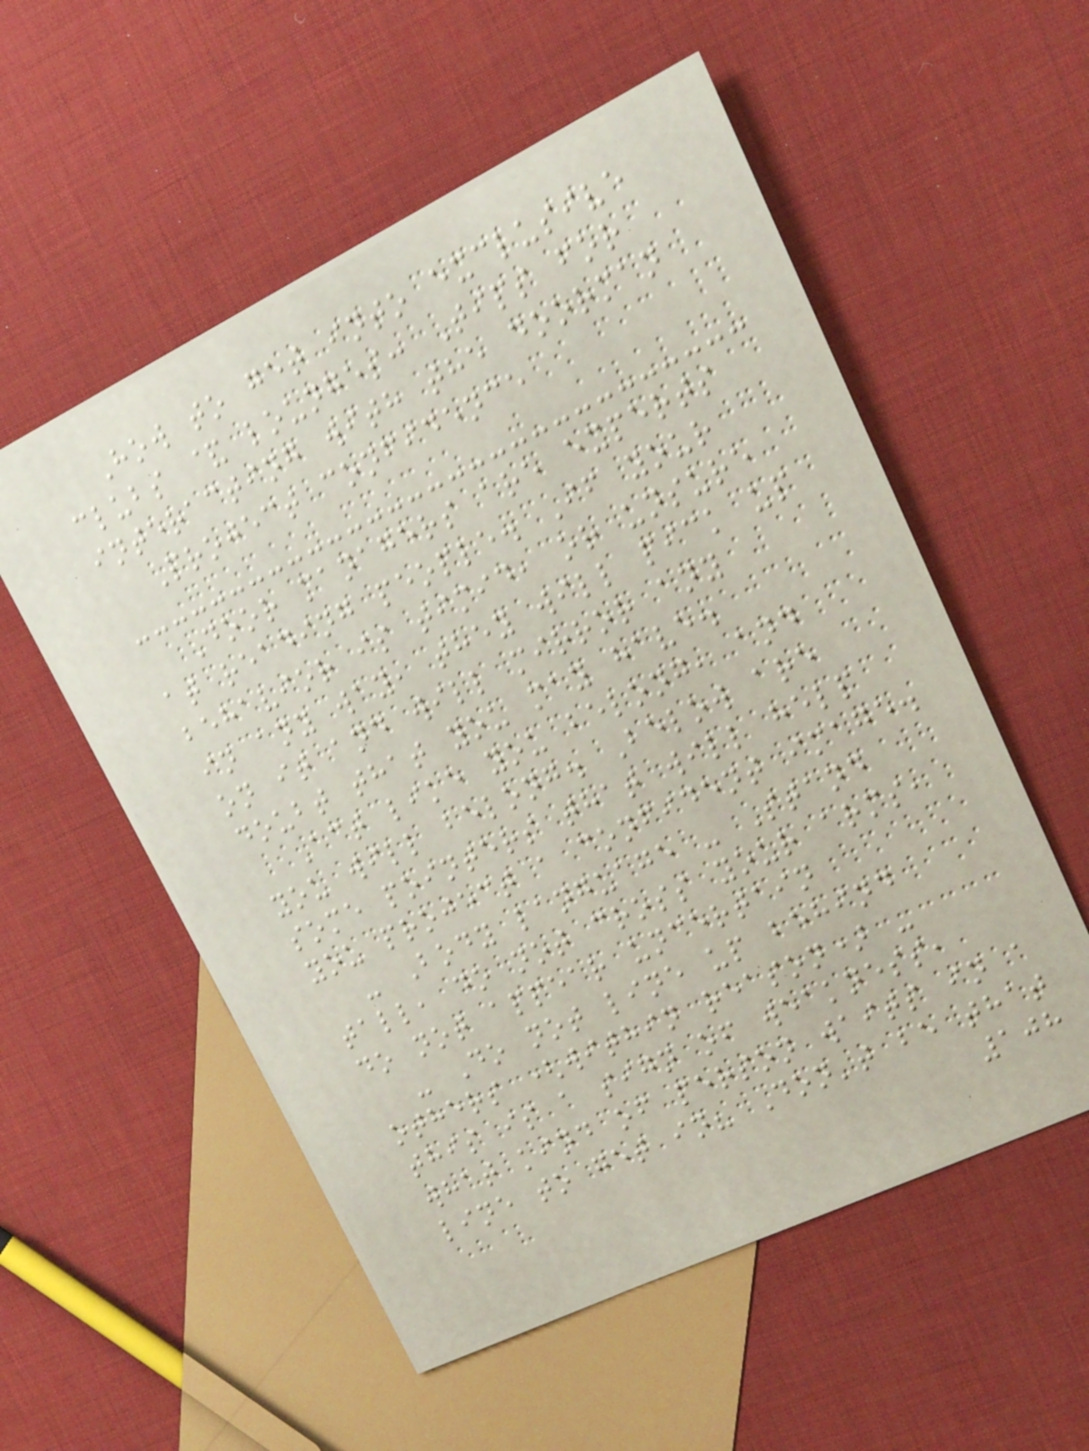How to get into exclusive
clubs & lounges: Tips for
interacting with the doorman
Project confidence
Door managers are experts
at reading people. If your
behavior is timid, or unsure
in any way, they will pick up
on it and will mirror any
doubt that you may have.
Act like you belong, and
you will belong. Below are
some pointers that will help
you project a confident image.
- Body language - Stand
tall, do not cross your arms,
do not appear uncertain
- Do not line up behind
others (within reason) -
this is a sign of weakness,
what kind of person waits in a
line to get in? Don't be that
108
